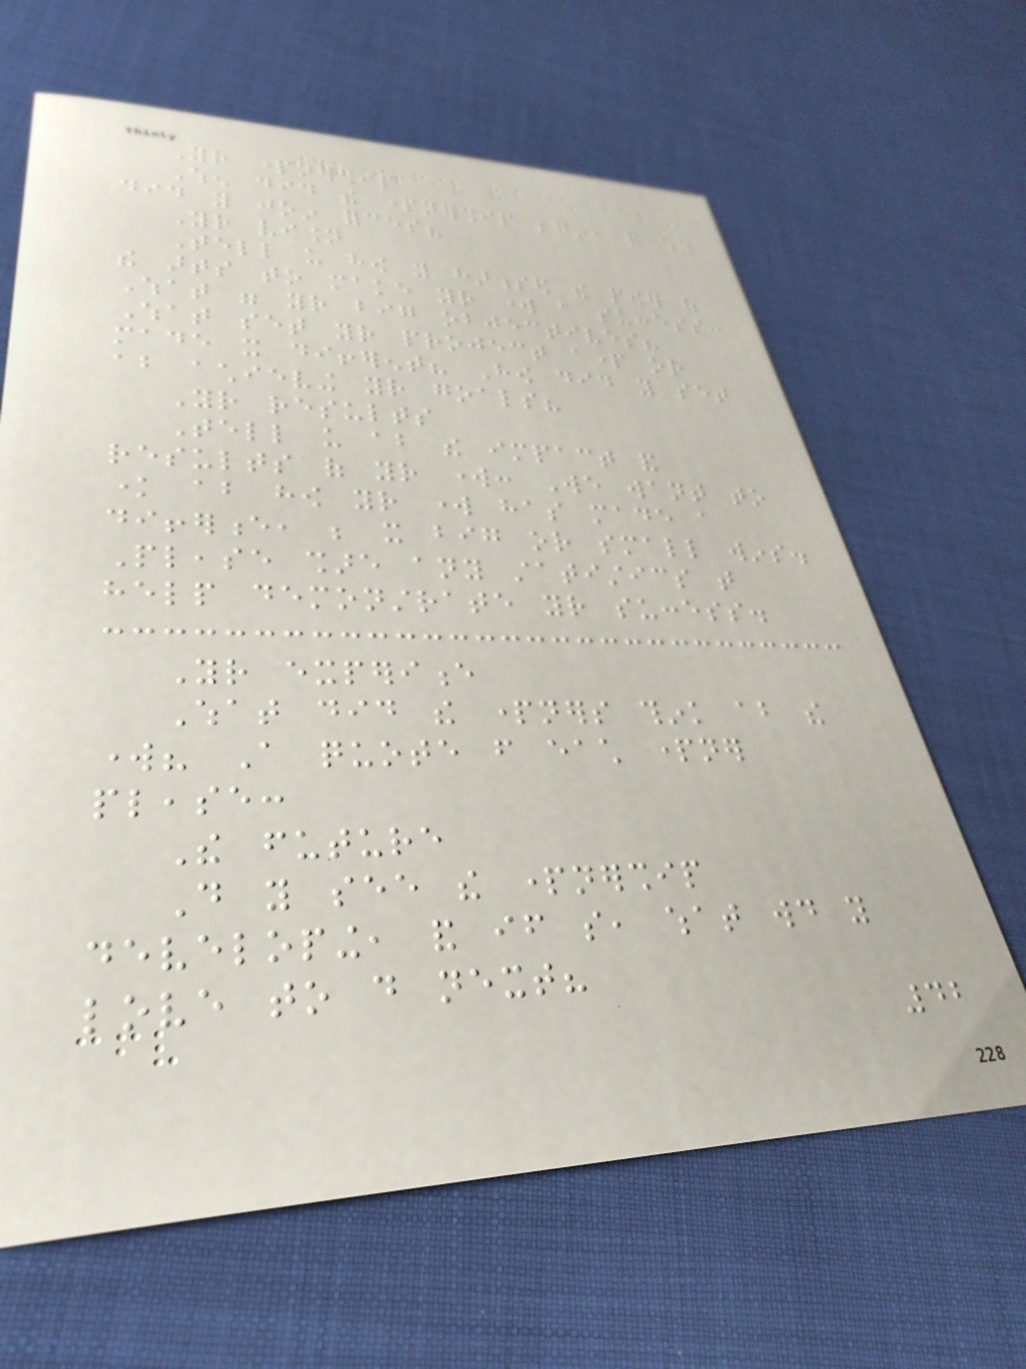Your partnership
When did the partnership begin, and why
did you join forces?
Your vision
Tell us how you harnessed the power of
the arts to make your work a success:
What were your big objectives?
What set your project apart or
made it different? How did you set
about achieving your goals?
Your results
Tell us about the impact and
results of your work: We want to
know about how your work has made a
difference, be it big or small wins.
Please share any statistics that
help demonstrate your success.
Your experience
What did the partners think about the
work? A quote from each partner
please:
The future
Do you see the partnership
developing, and if so, what would you
love to do next?
42
